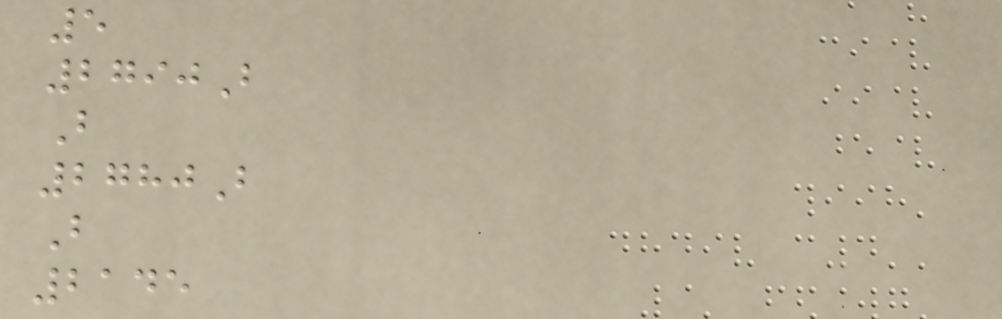5
2790B
B
2780B
B
2145
